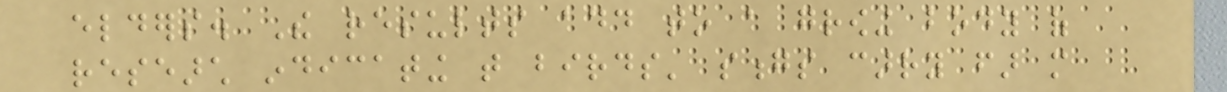elders. The results add to a growing body of
research indicating that birds' songs carry far more
